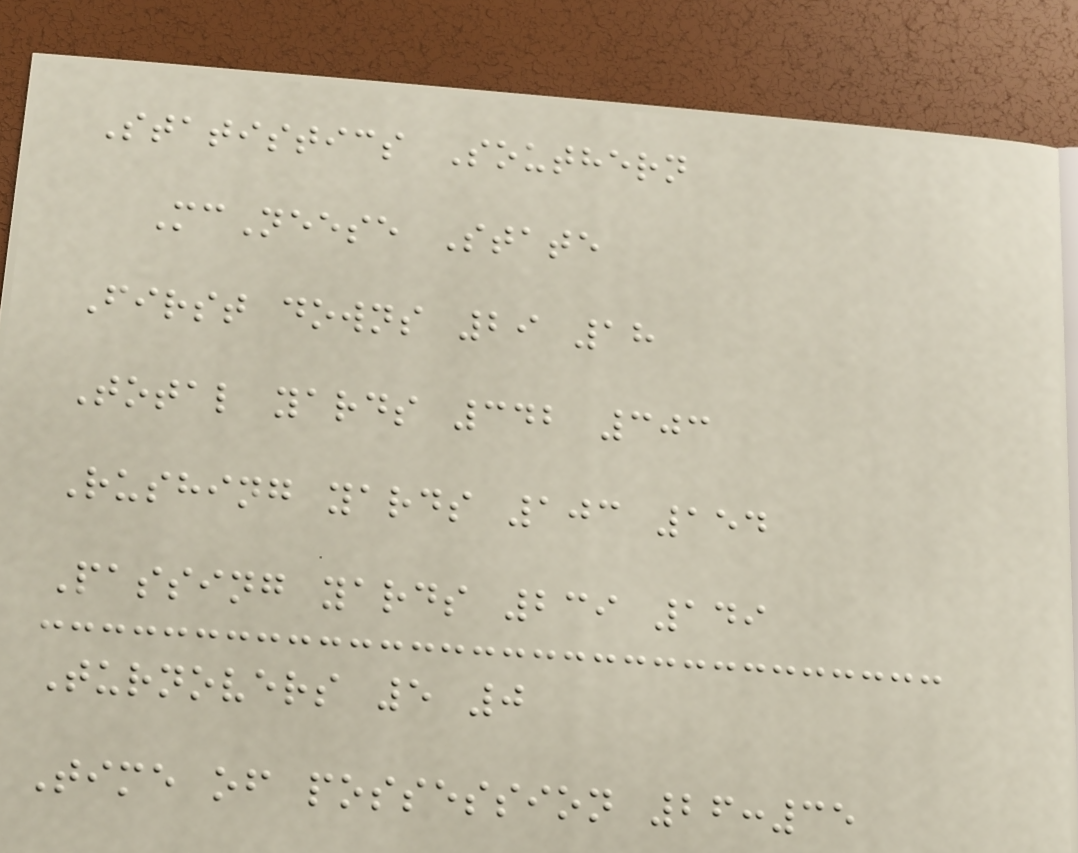Statistics Southern
McNeese State
First downs 29 18
Total yards 342 303
Rushing yards 103 154
Passing yards 239 149
Turnovers 5 0
Time of possession 26:35
